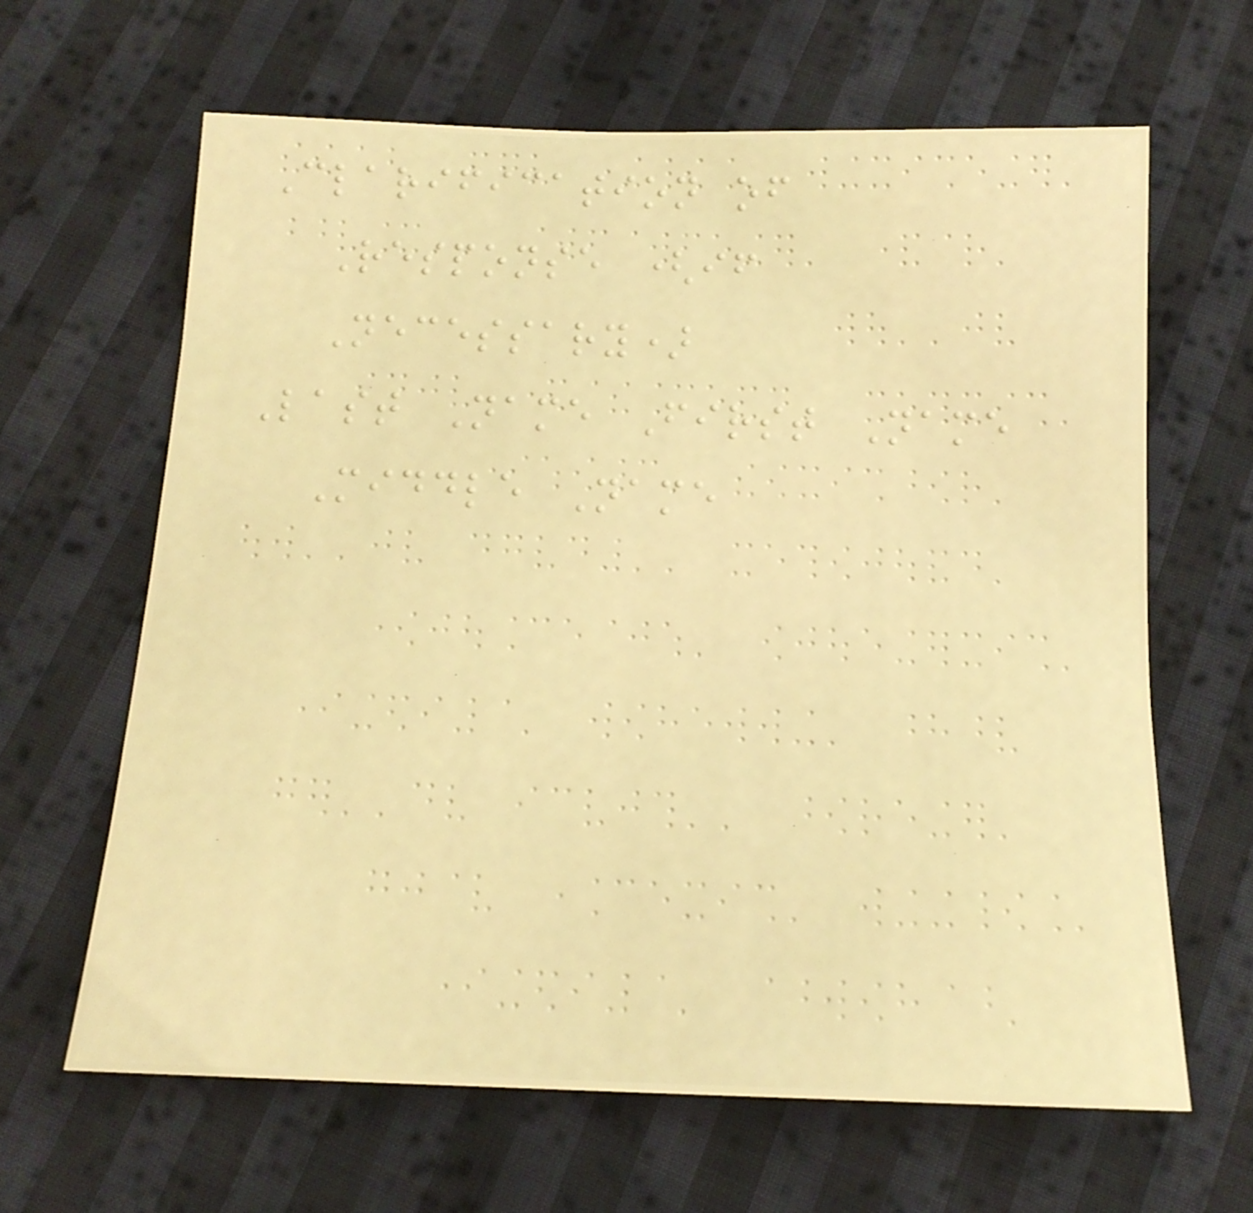Clarification of
Response (if
Necessary)
Last Name First Name
Middle Name
